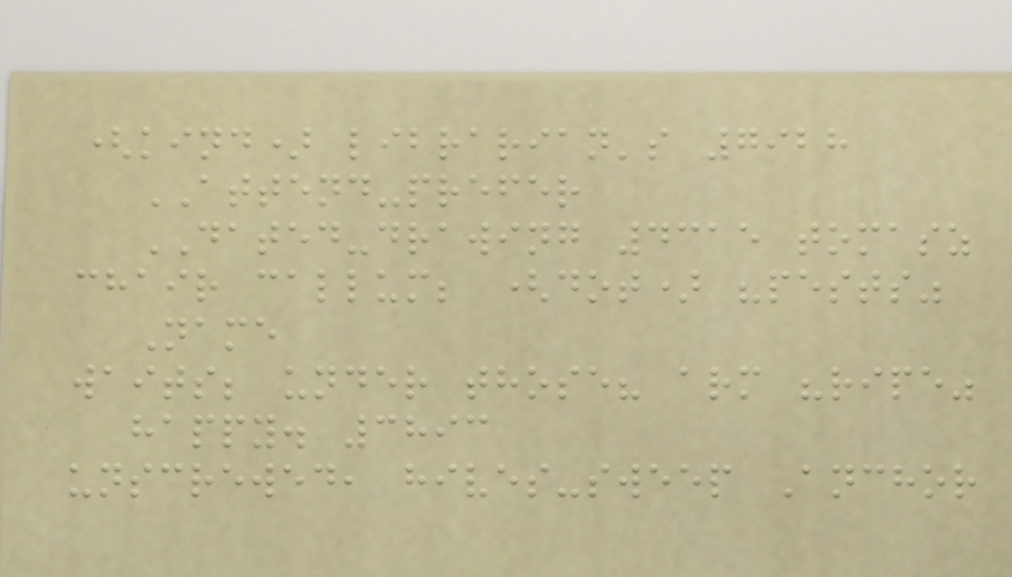(kind) librarian's 7928
ATTEND-prefer
DATED-drawing 4315 tomasz
chair callum; (dot) "pests"
Name
waits; under those? arm "ripe"
happy. 3893
unscrewed, hives-sweep Anchor
